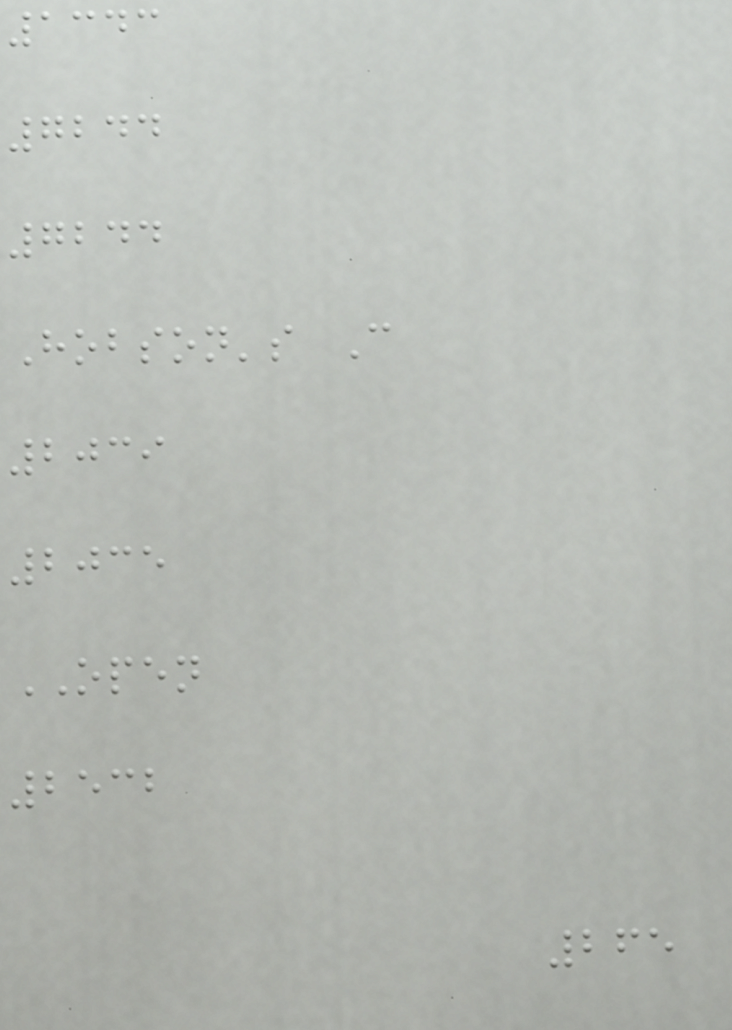1343
7244
7244
Hobson's C
2039
2035
OPEN
2532
265
